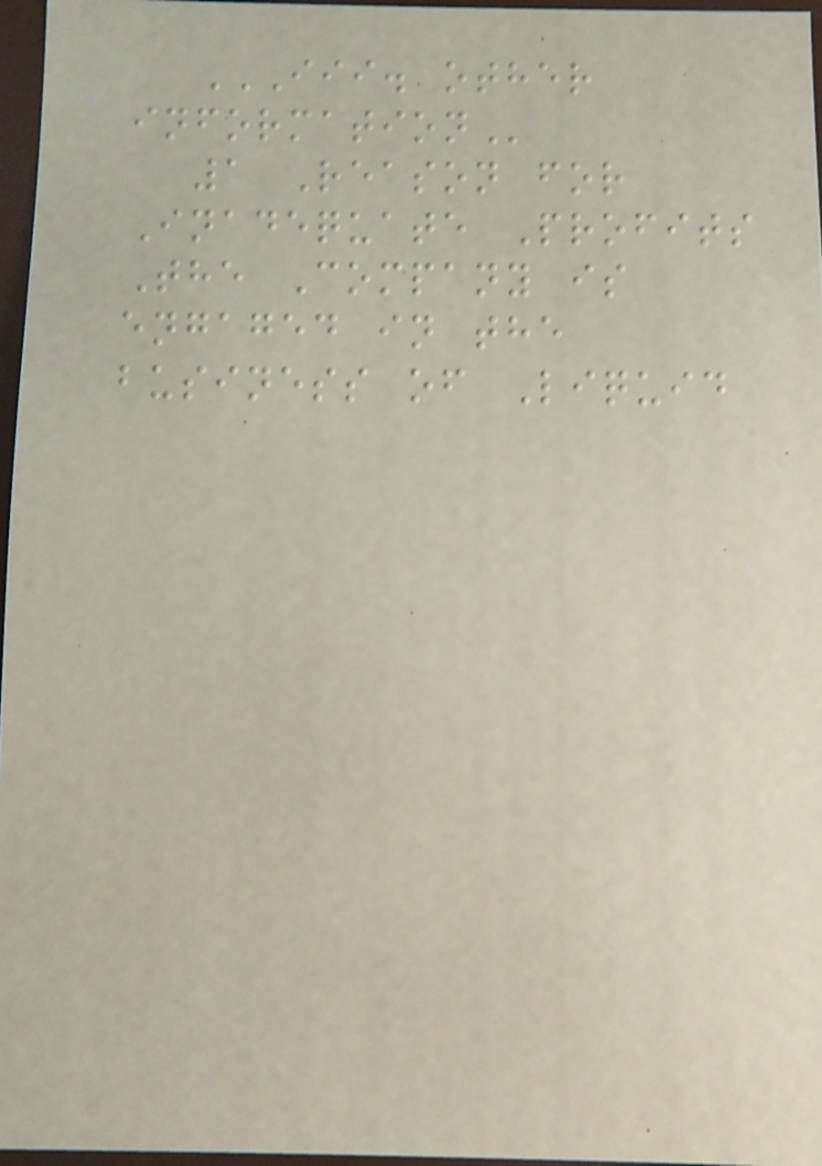III. OTHER
INFORMATION
1 Reason for
Inadequate Profits
The Company is
engaged in the
business of Liquid
